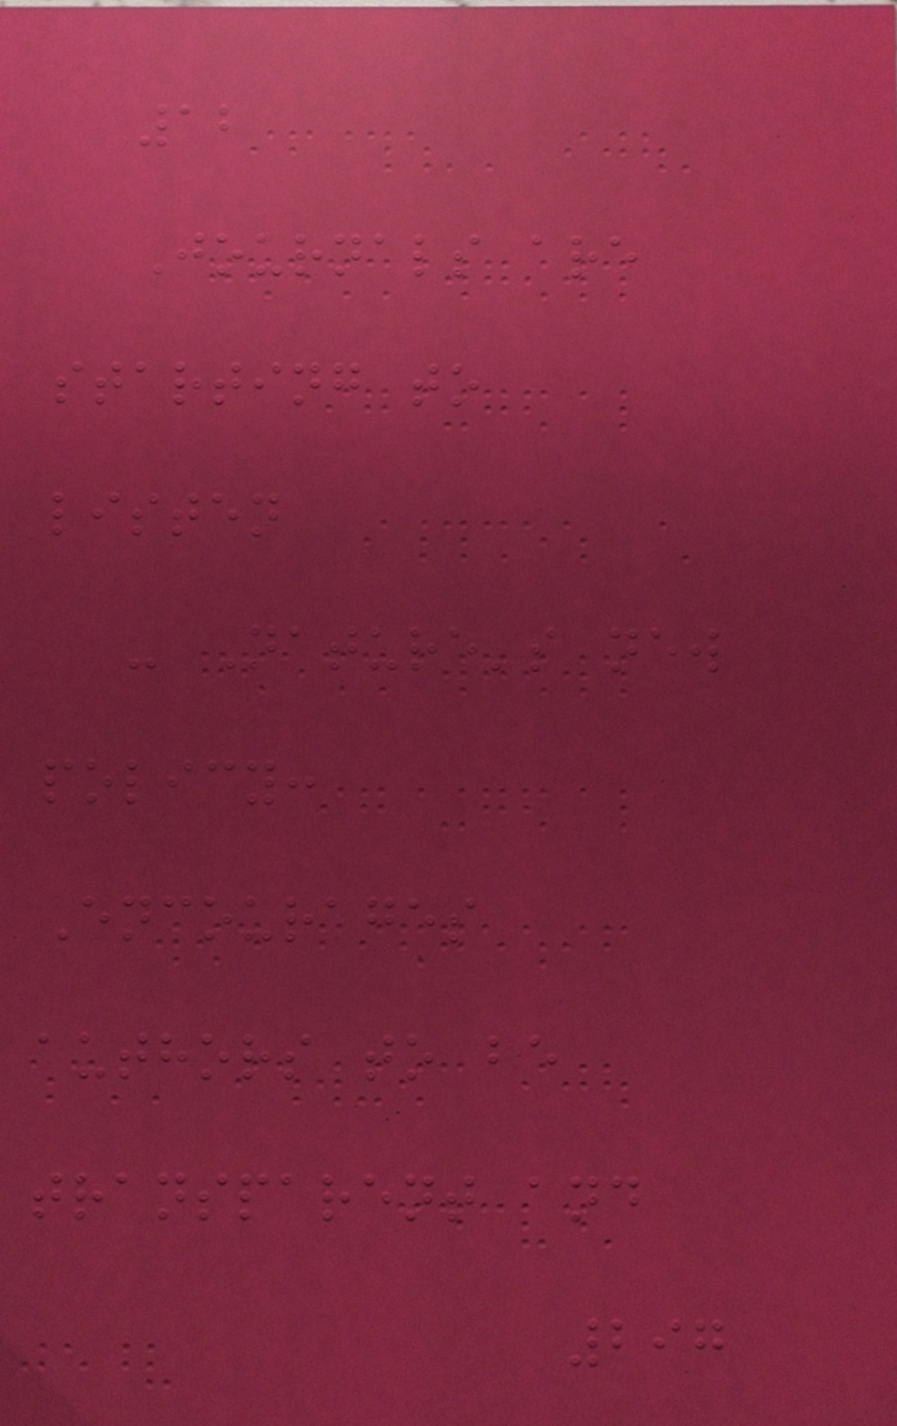12
Journals are
starting to
listen
- Nature's new
policy:
Encourages
authors to be
transparent and
297
